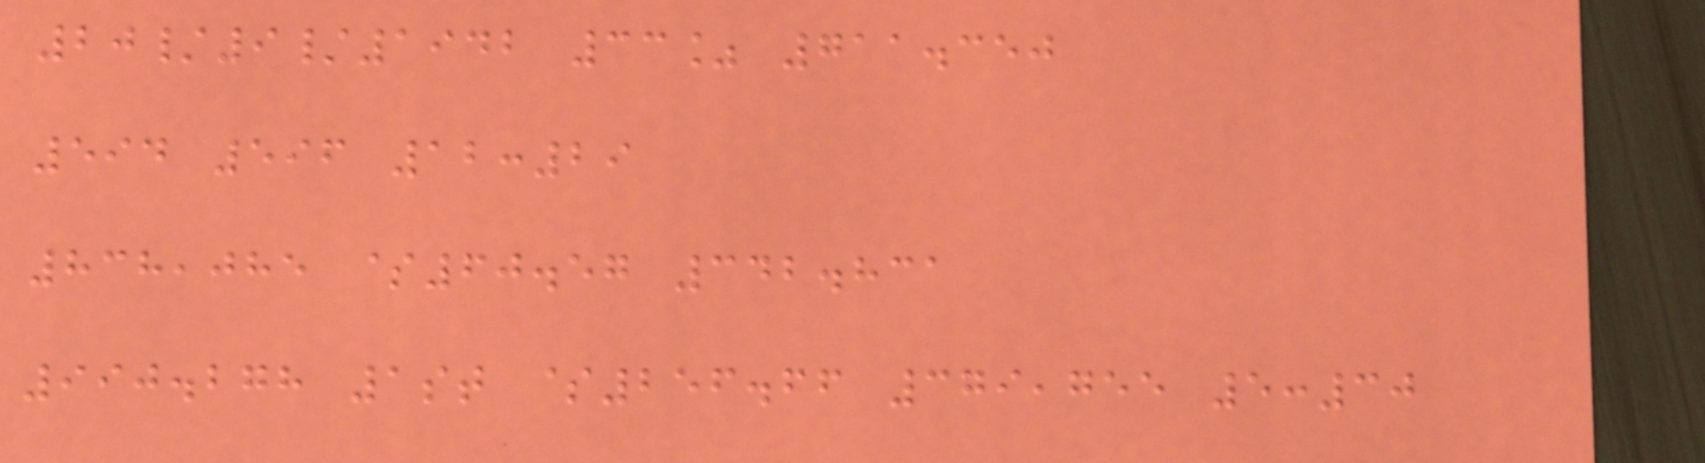20/9/1942 33% 711.350
594 596 12:29
838,085 $60.57 342.831
990.278 1st $256.66 379,755 5:30
